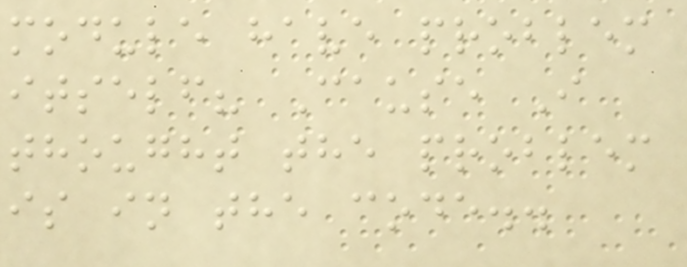module have problem
itself? Cause I
thought the problem
is in the code..
